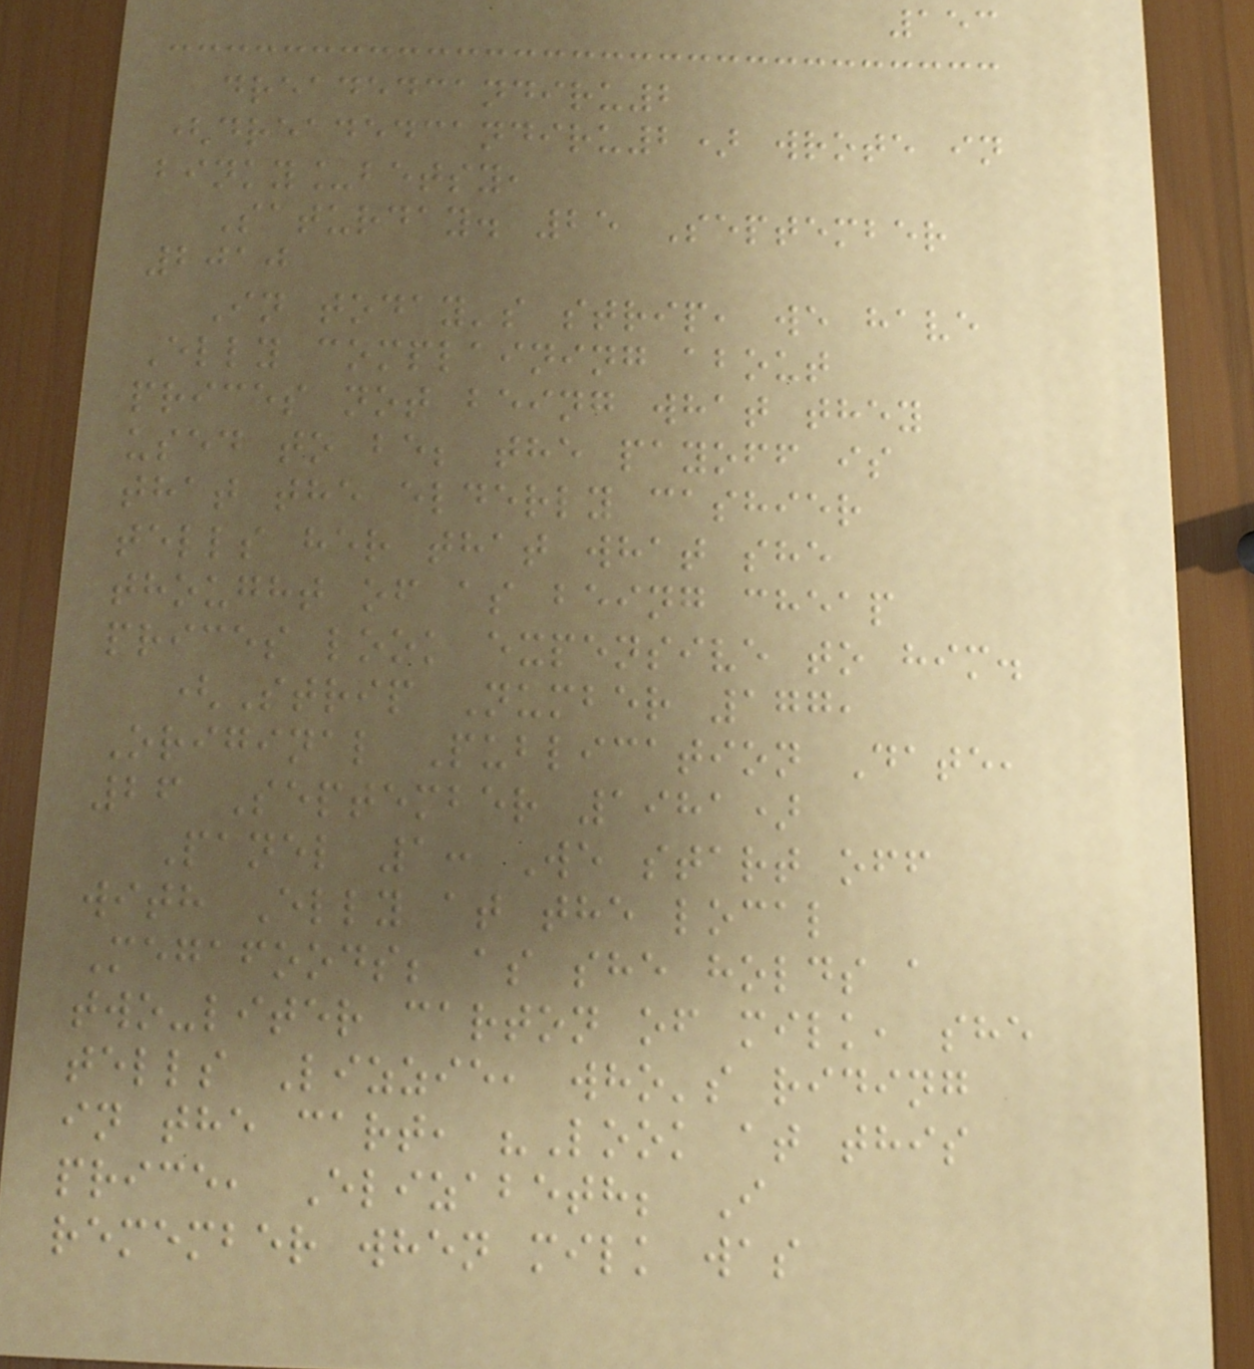153
dreadedcandiru2
(dreadedcandiru2) wrote in
binky_betsy,
Saturday. 25 September
2010
In today's strip, we have
Elly complaining about
prices not being what they
used to be; the payoff is
that the elderly cashier
tells her that what she
thought of as being cheap
prices look expensive to him.
(Strip Number 177,
Original Publication Date,
26 September 1981)
Panel 1: We start off
with Elly at the local
Megafoods; as she holds a
two-liter carton of milk, she
tells Lizzie, who's riding
in the cart, "Look at this
price, Elizabeth; I
remember when milk was
